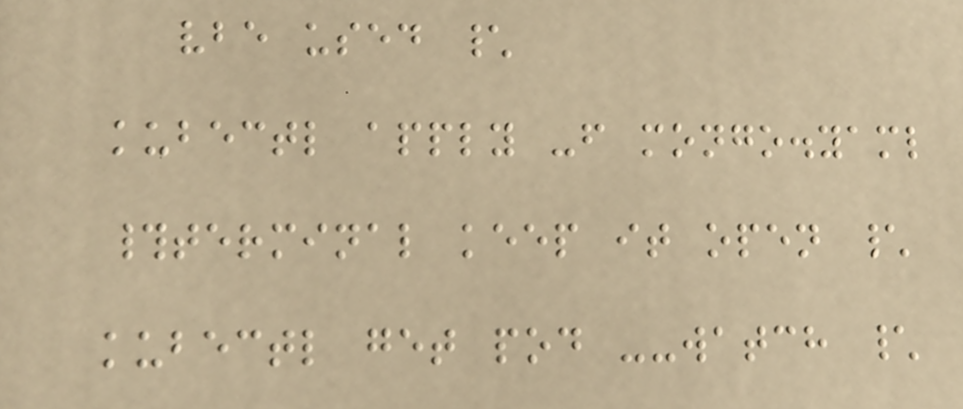vbe used \
kubectl apply -f mongo.yaml
#terminal keep it open \
kubectl get pod --watch \
